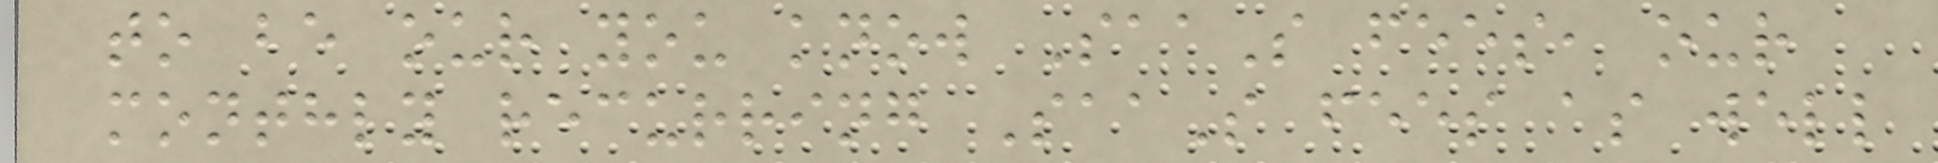to be our you know SaaS fees, our
monthly recurring SaaS fees as well
